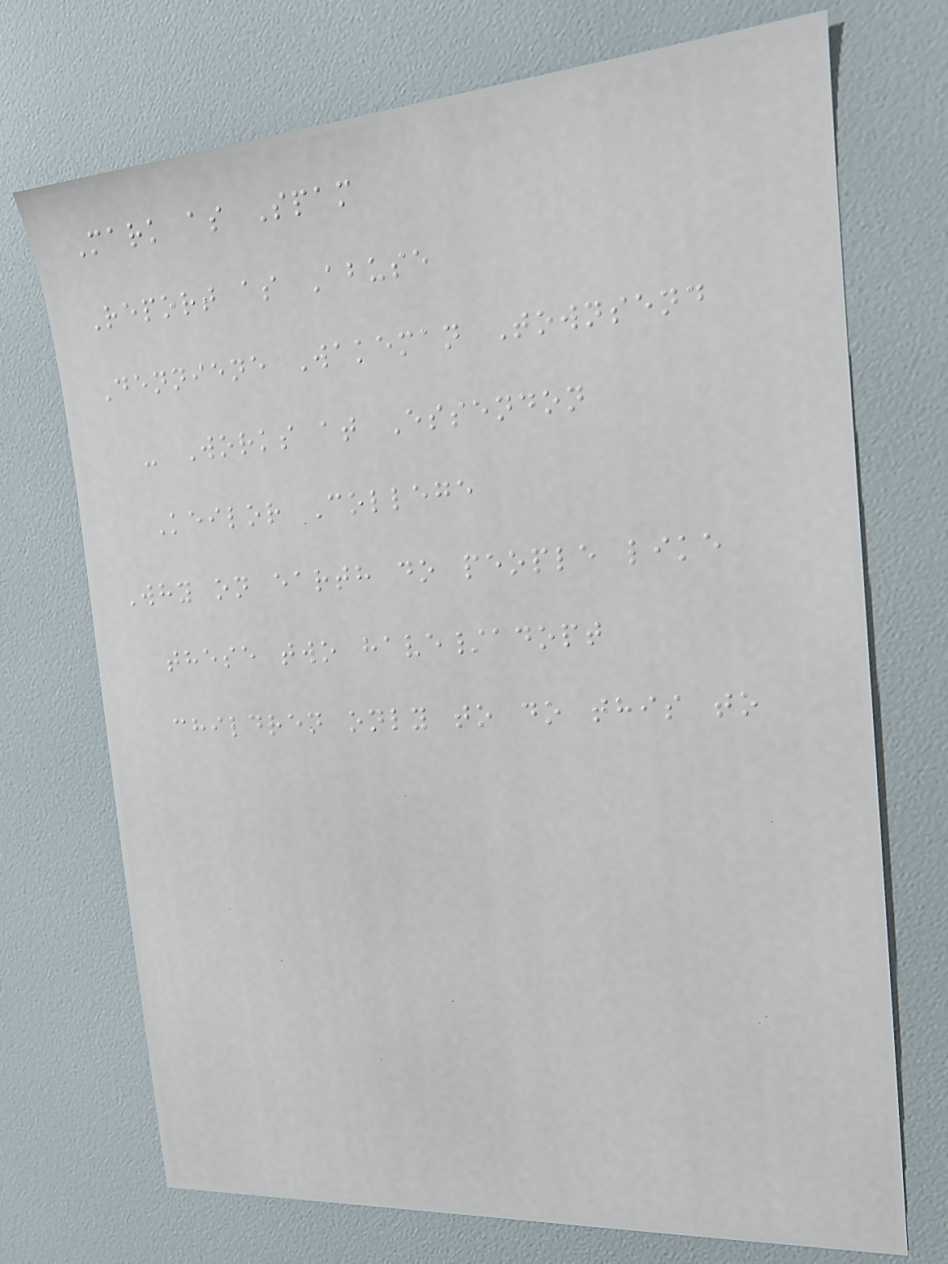Mark as Spam
Report as Abuse
Denniene Wakeman Townsend
- Works at Essendon
Keilor College
Why on earth do people like
these two have/adopt
children only to do this to
